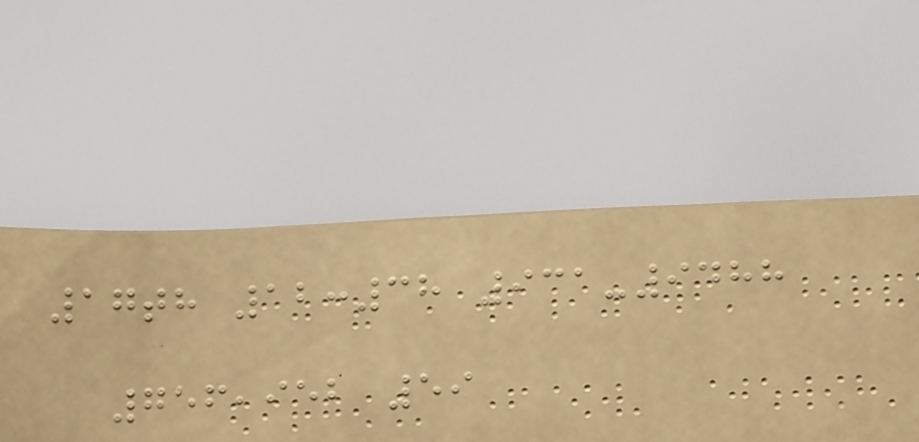17th 12:38 931-9488
756,952 59
